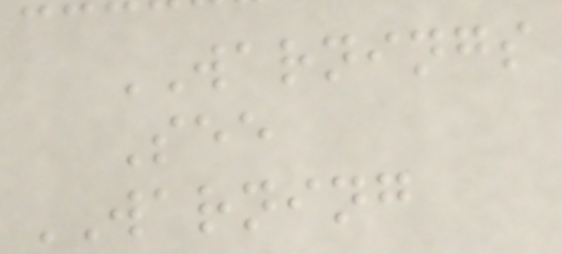WARNINGS
See
WARNING
